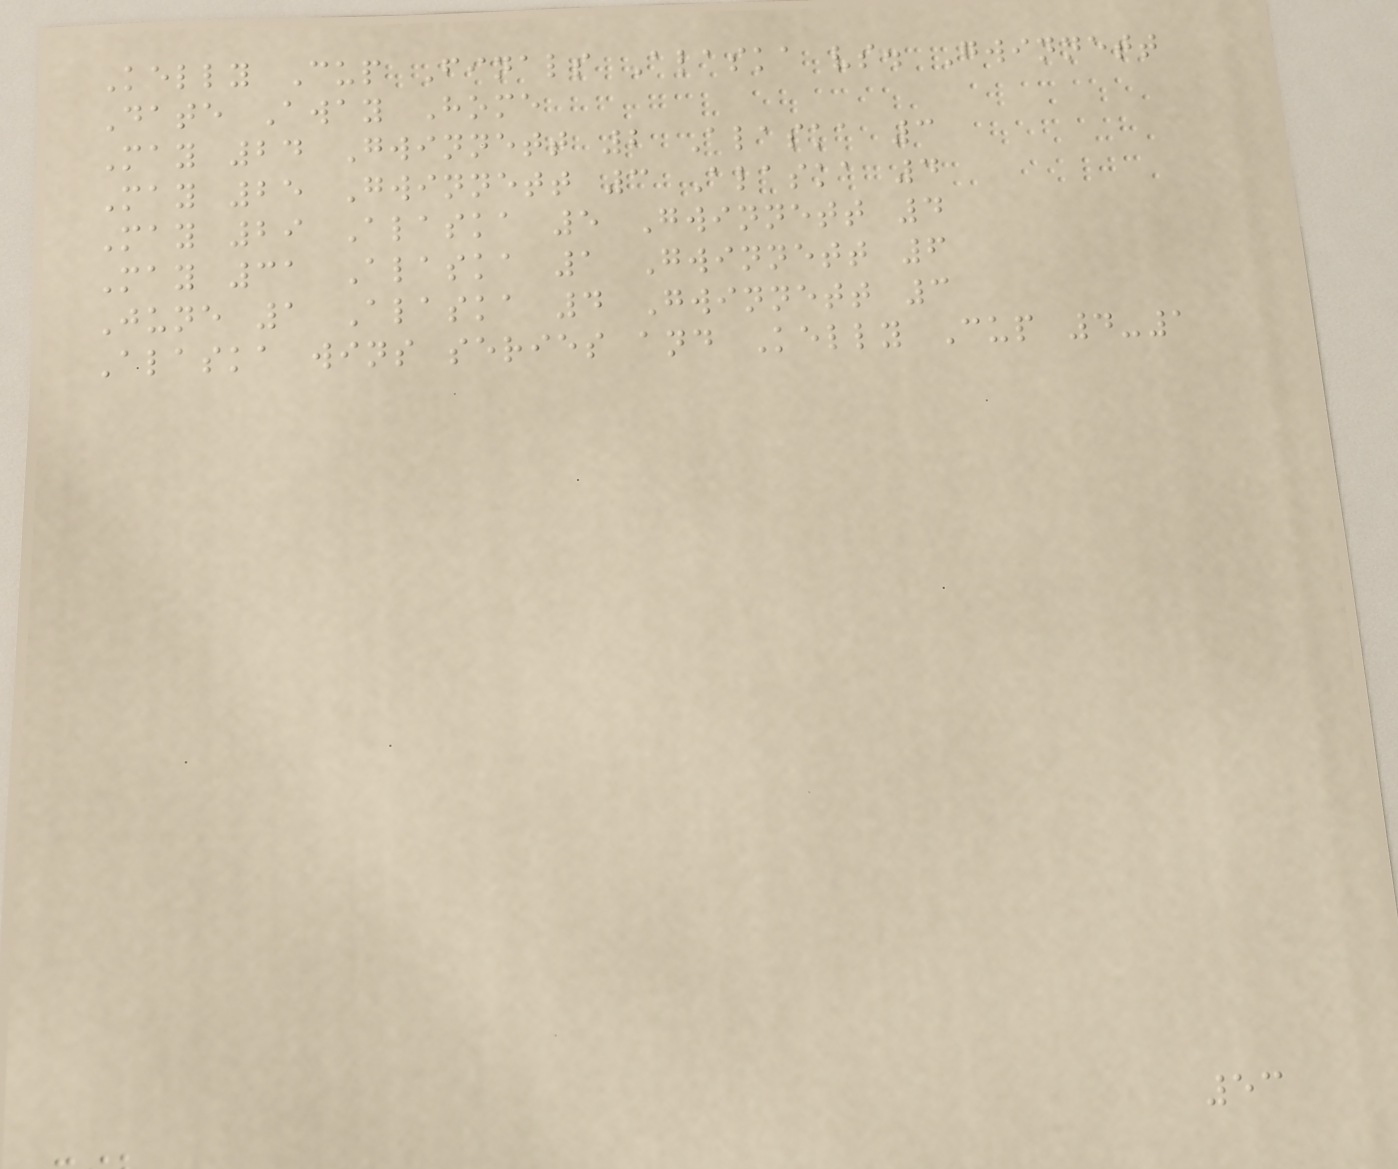Kelly Cup Finals Alaska vs. Gwinnett
Date Away Home
May 24 Gwinnett 2 Alaska 3
May 25 Gwinnett 3 Alaska 4
May 29 Alaska 5 Gwinnett 4
May 31 Alaska 1 Gwinnett 6
June 1 Alaska 4 Gwinnett 3
Alaska wins series and Kelly Cup 4-1
53
